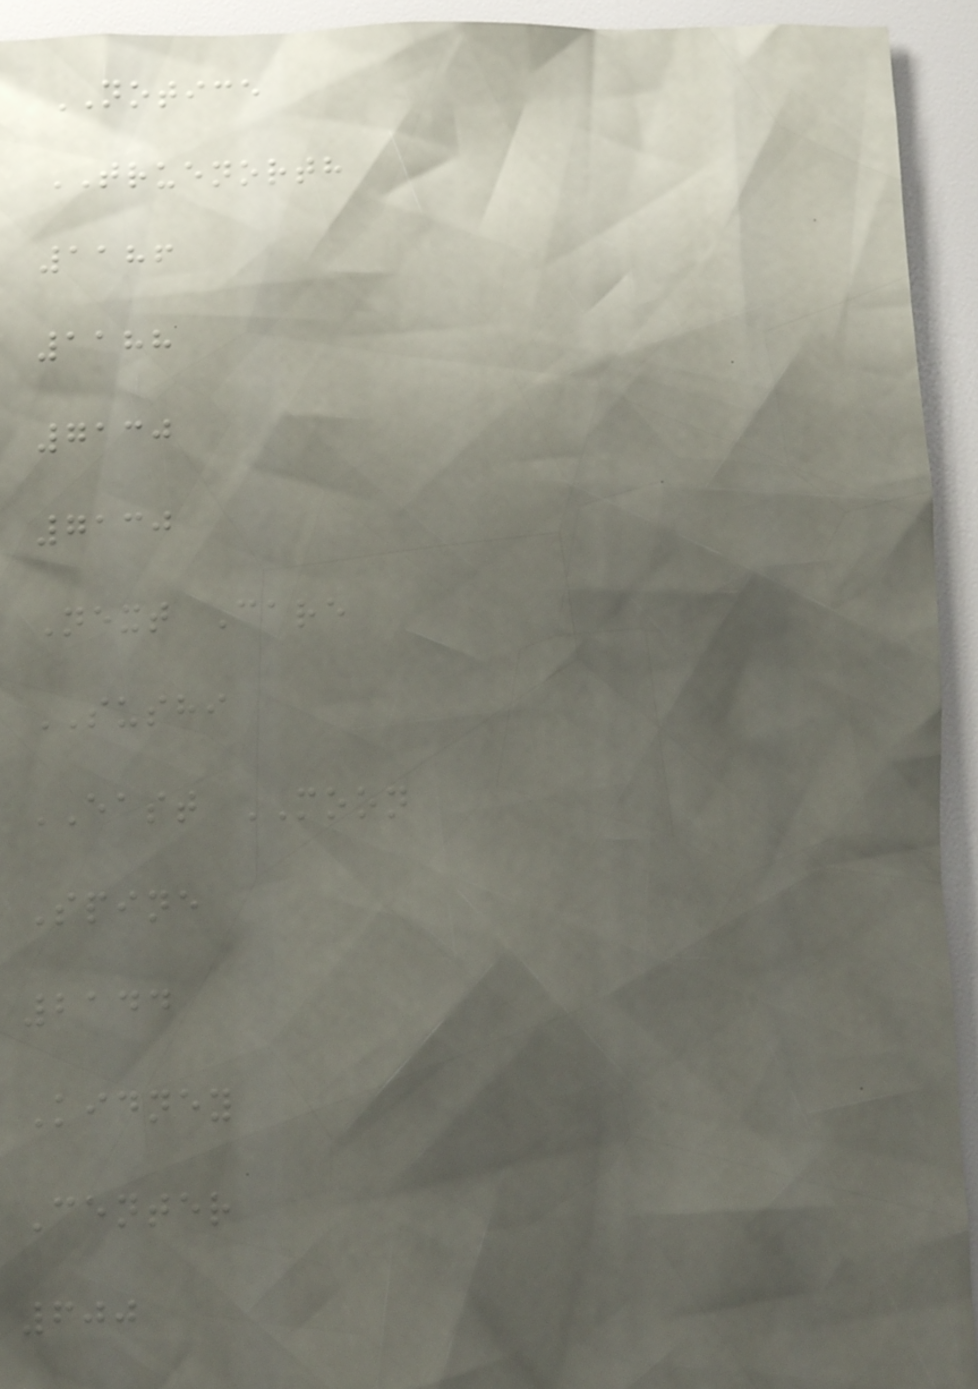NOTICE
TRUENORTH
1186
1188
7130
7130
Next Care
SUSHI
EAST MOON
Spine
2144
Kidney
Center
600
